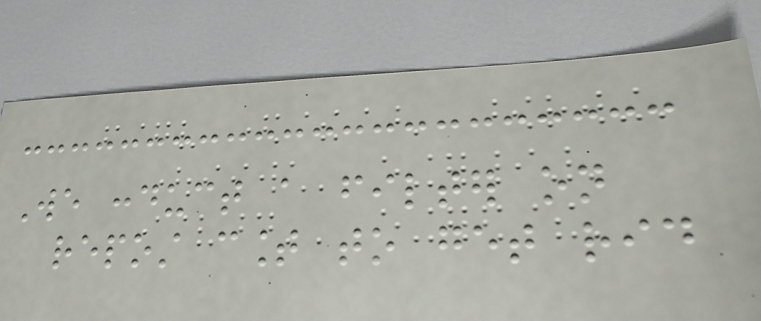We conduct a filter on
repost count to get rid
